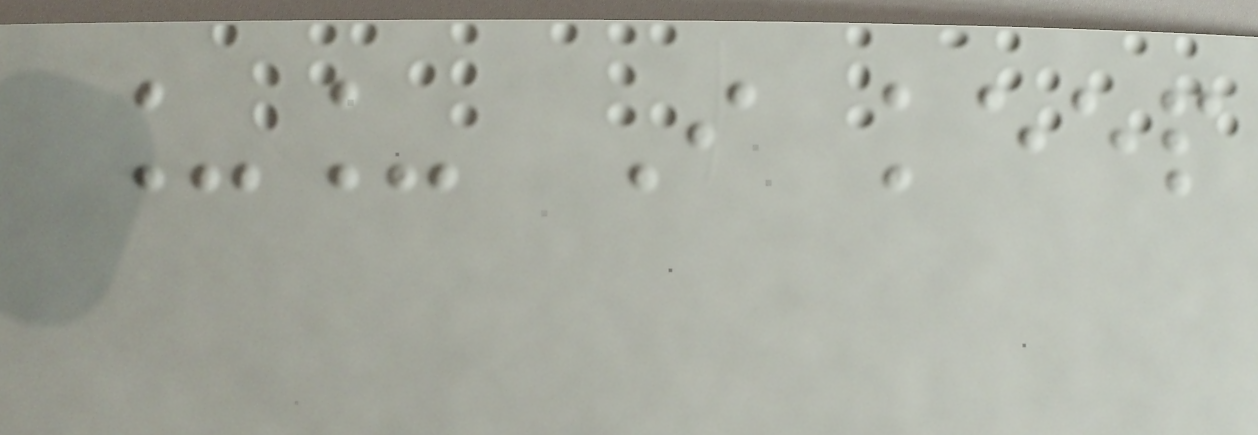__ I keep
